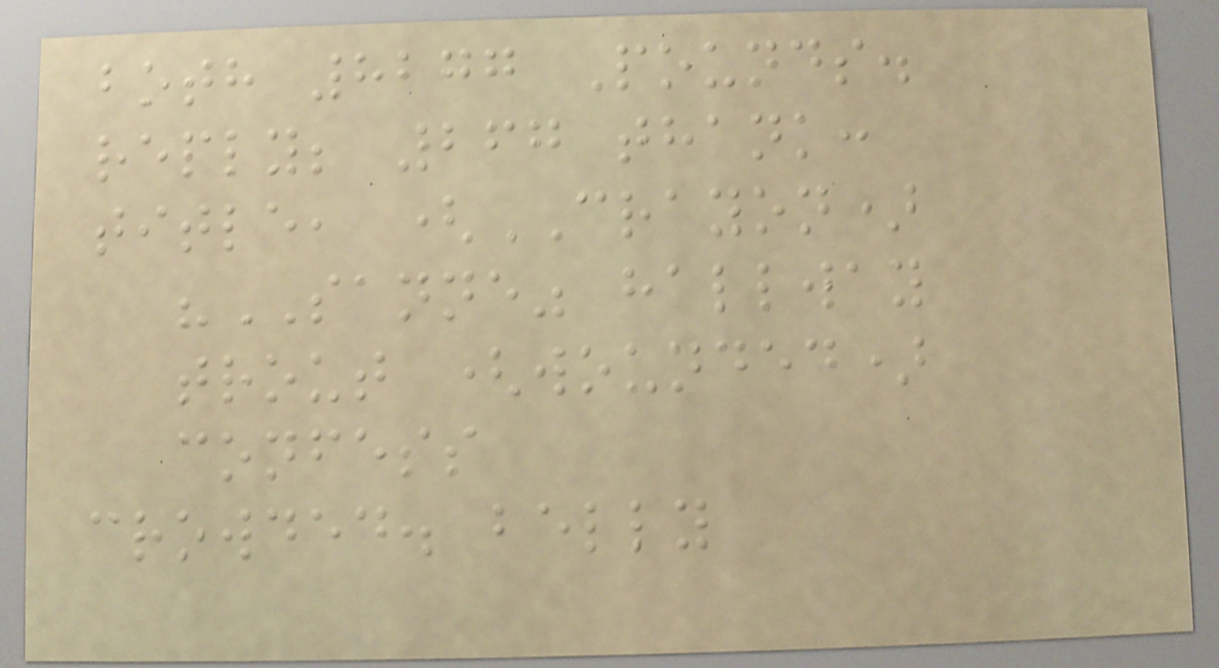both 8277 Pounds.
reply; 267 thank:
title, (CRAYON)
"SANNE" hallway
trout (wounded)
confess
crowded. belly
